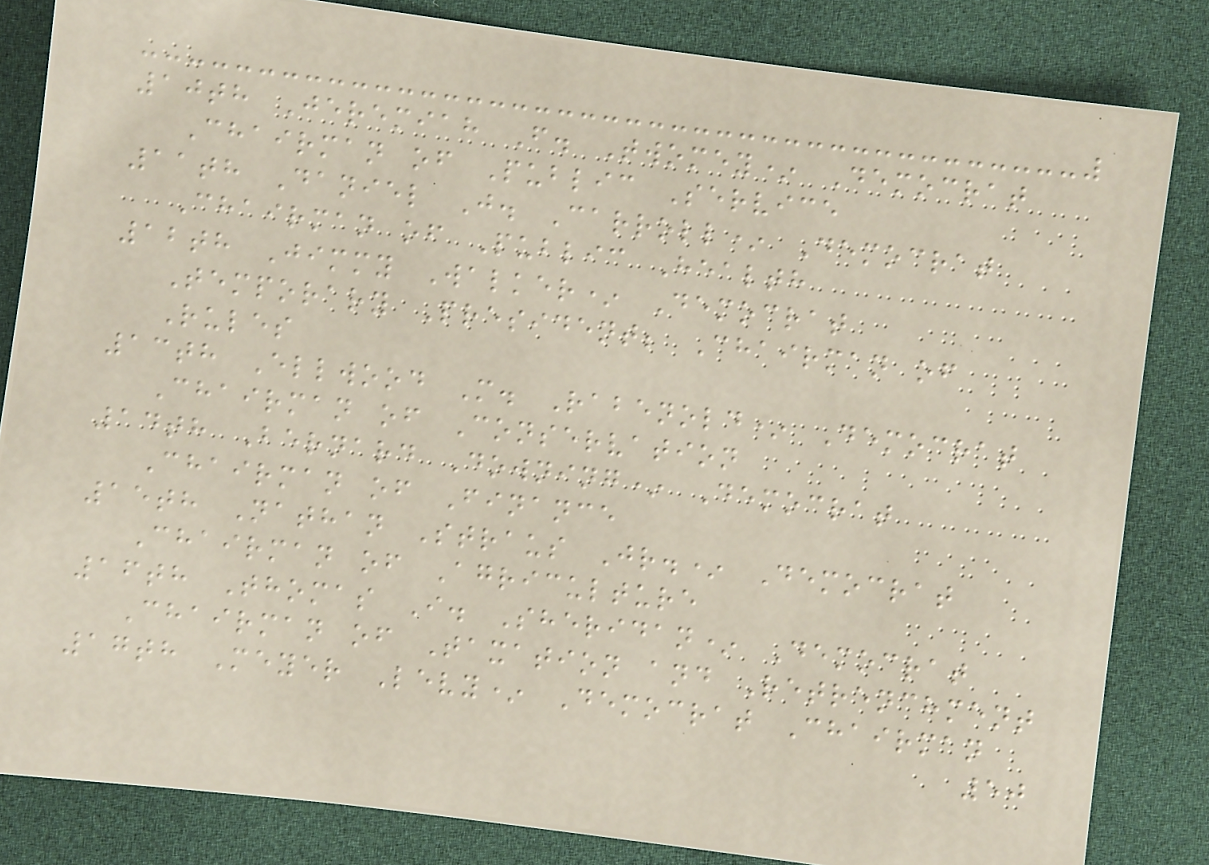10th Jeremiah F. Twomey* Democrat
Chairman of Public Service
11th Daniel J. Carroll* Democrat
Chairman of Public Health
12th Jimmy Walker* Democrat
Temporary President; Chairman of
Rules
13th Ellwood M. Rabenold* Democrat
Chairman of Conservation
14th Bernard Downing* Democrat
Chairman of Finance
15th Nathan Straus Jr.* Democrat
Chairman of Agriculture
16th Thomas I. Sheridan* Democrat
Chairman of Taxation and Retrenchment
17th Meyer Levy* Democrat Chairman
50
